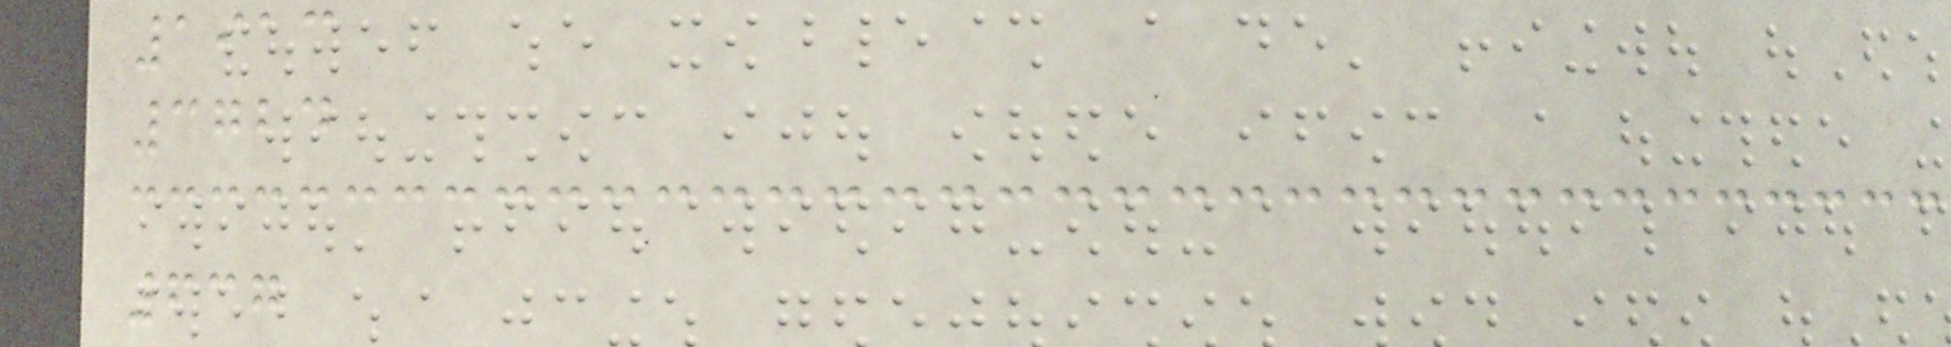1913
3724
637
